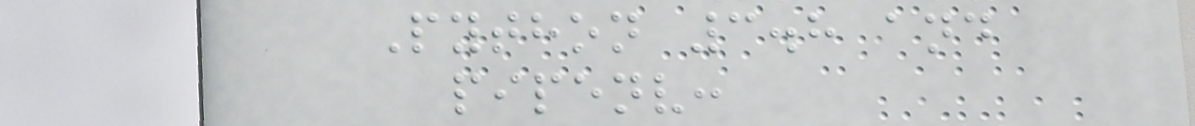Python 3.8 and
pipenv:
